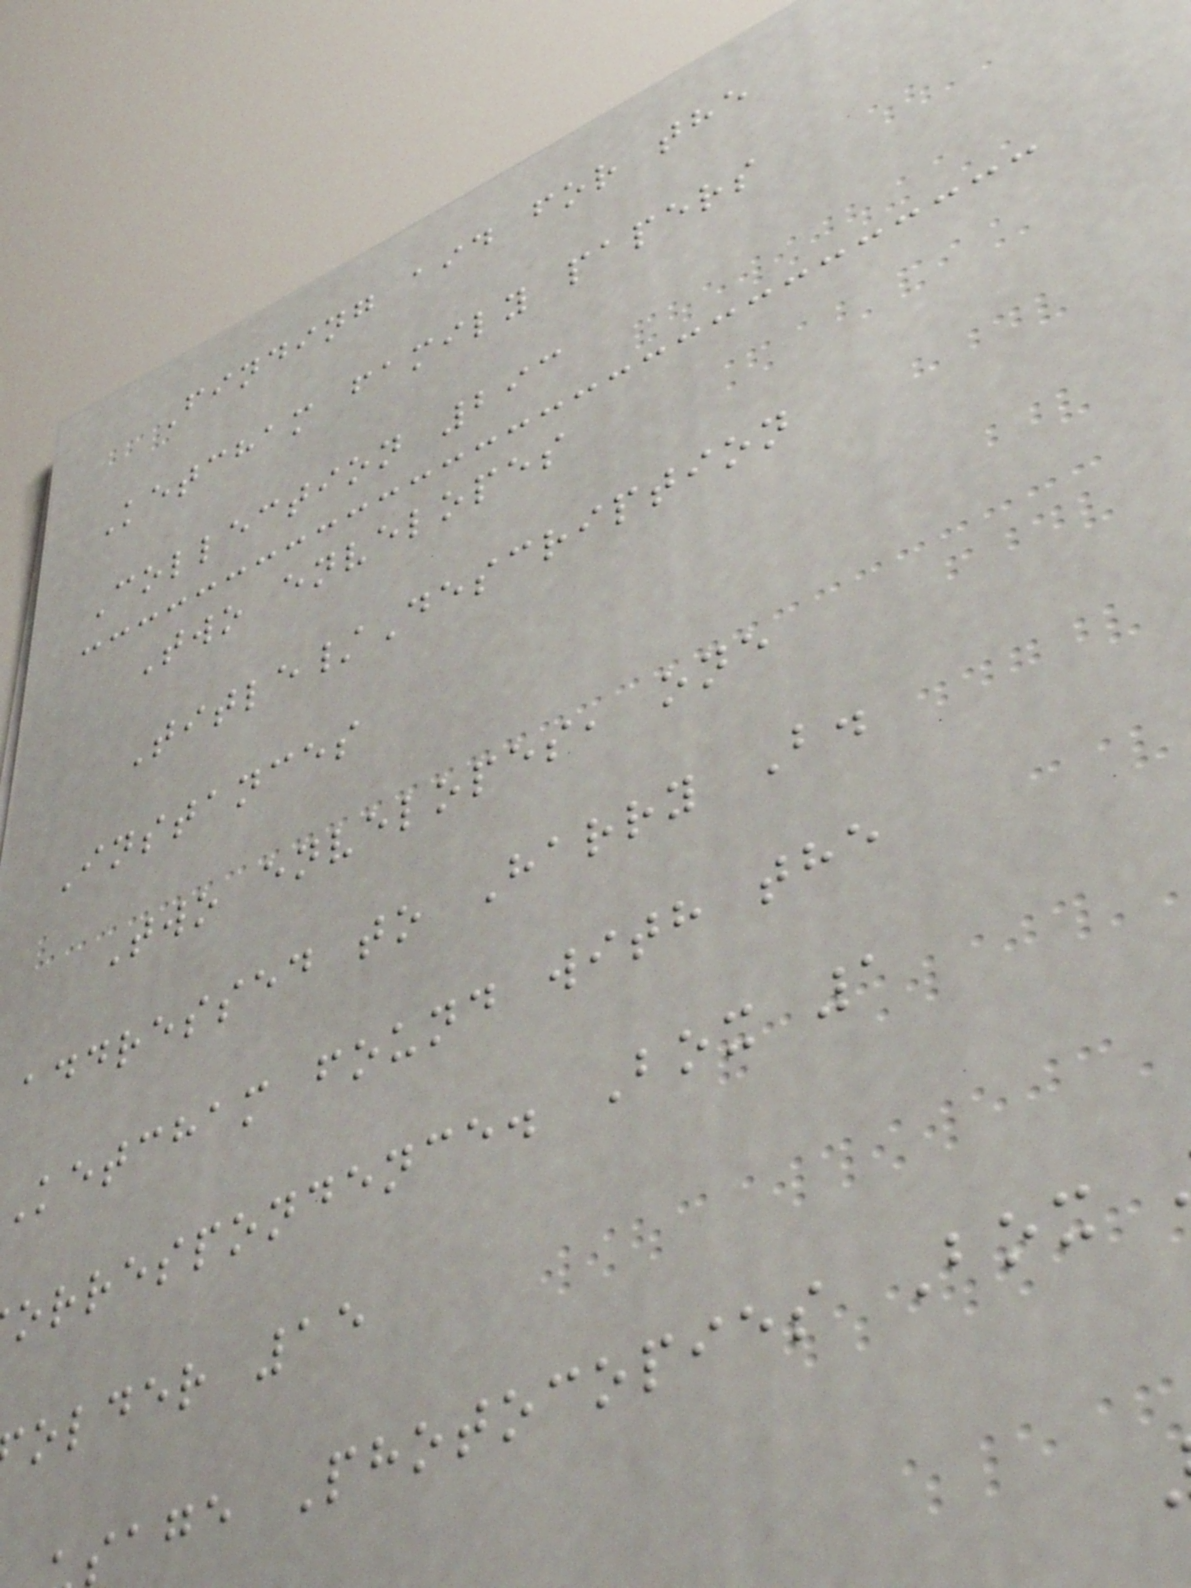Finding aid for the
Ketcham family papers
Collection 293
Two envelopes
Title/Description
Instances
Two envelopes, one
addressed to Harry B.
Ketcham found with the
orrespondence. Box 1
older 15
sage Photocopies Box
